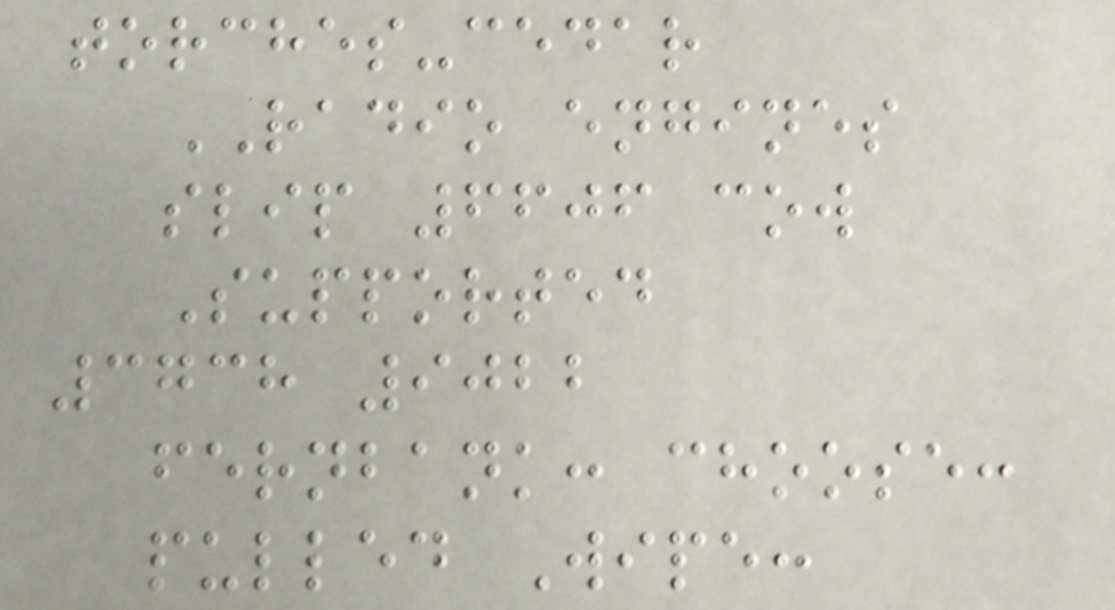torches-cedar
RADIO engines
slip 6606 cow
Supported
3738 9022
fernbank: choose:
pulled Wipe:
